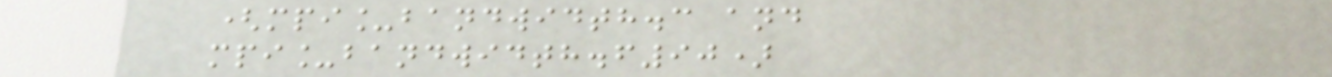(mpi_bandwidth.c and
mpi_bandwidth.f90)
